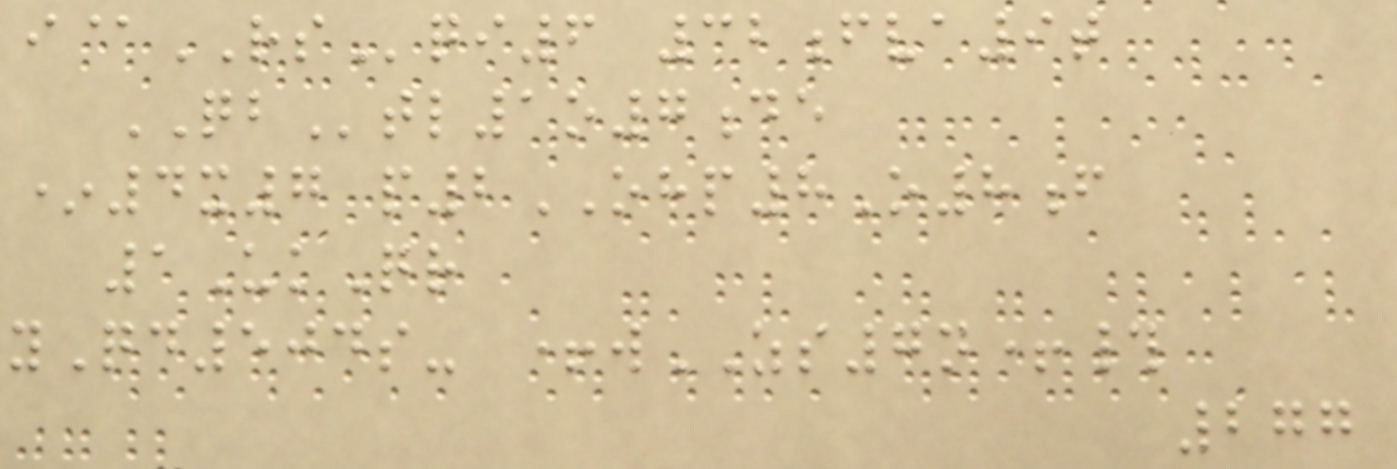i@RSqi6 32fva9t
QBtl1o7de
*4x7 p2OHP8O8f
1UkQr
yQd504s- +wZS7n+#
277
